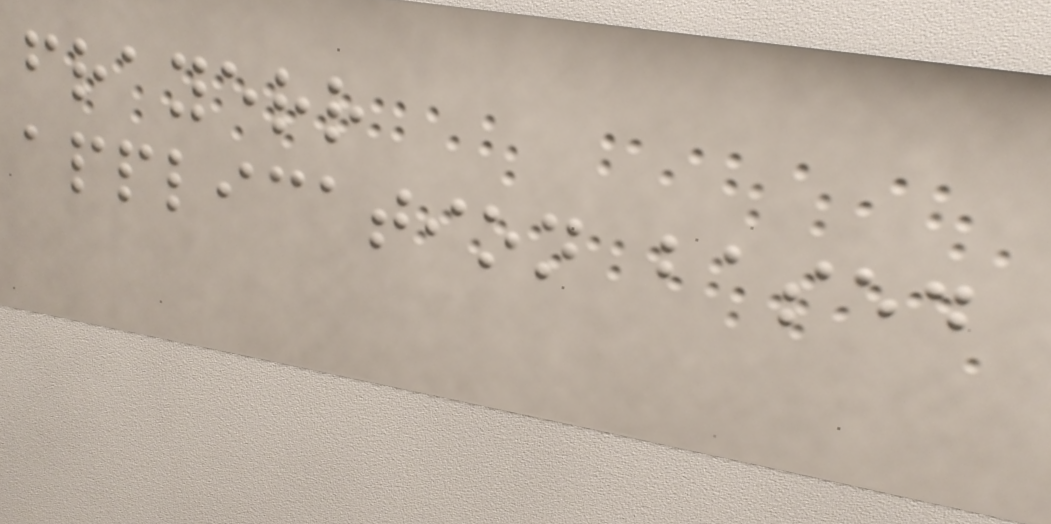frayerr
application based
